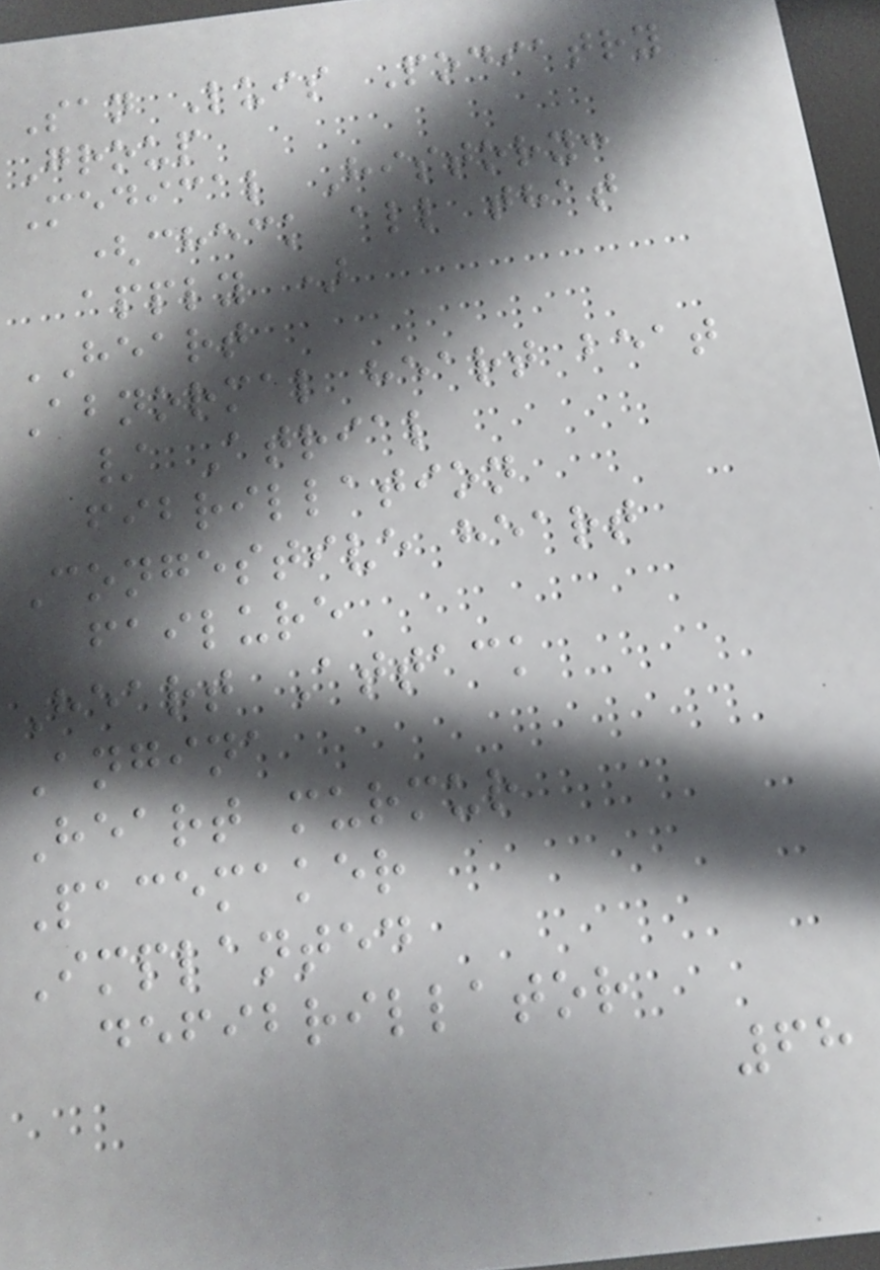San Luis Podiatry
Group
Medical History:
(check all that
apply )
HEART
Abnormal heart beat
/ Atrial
fibrillation
Congestive heart
failure
Heart Attack
Angina
Heart murmur
Pacemaker
Implanted
defibrillator
68
